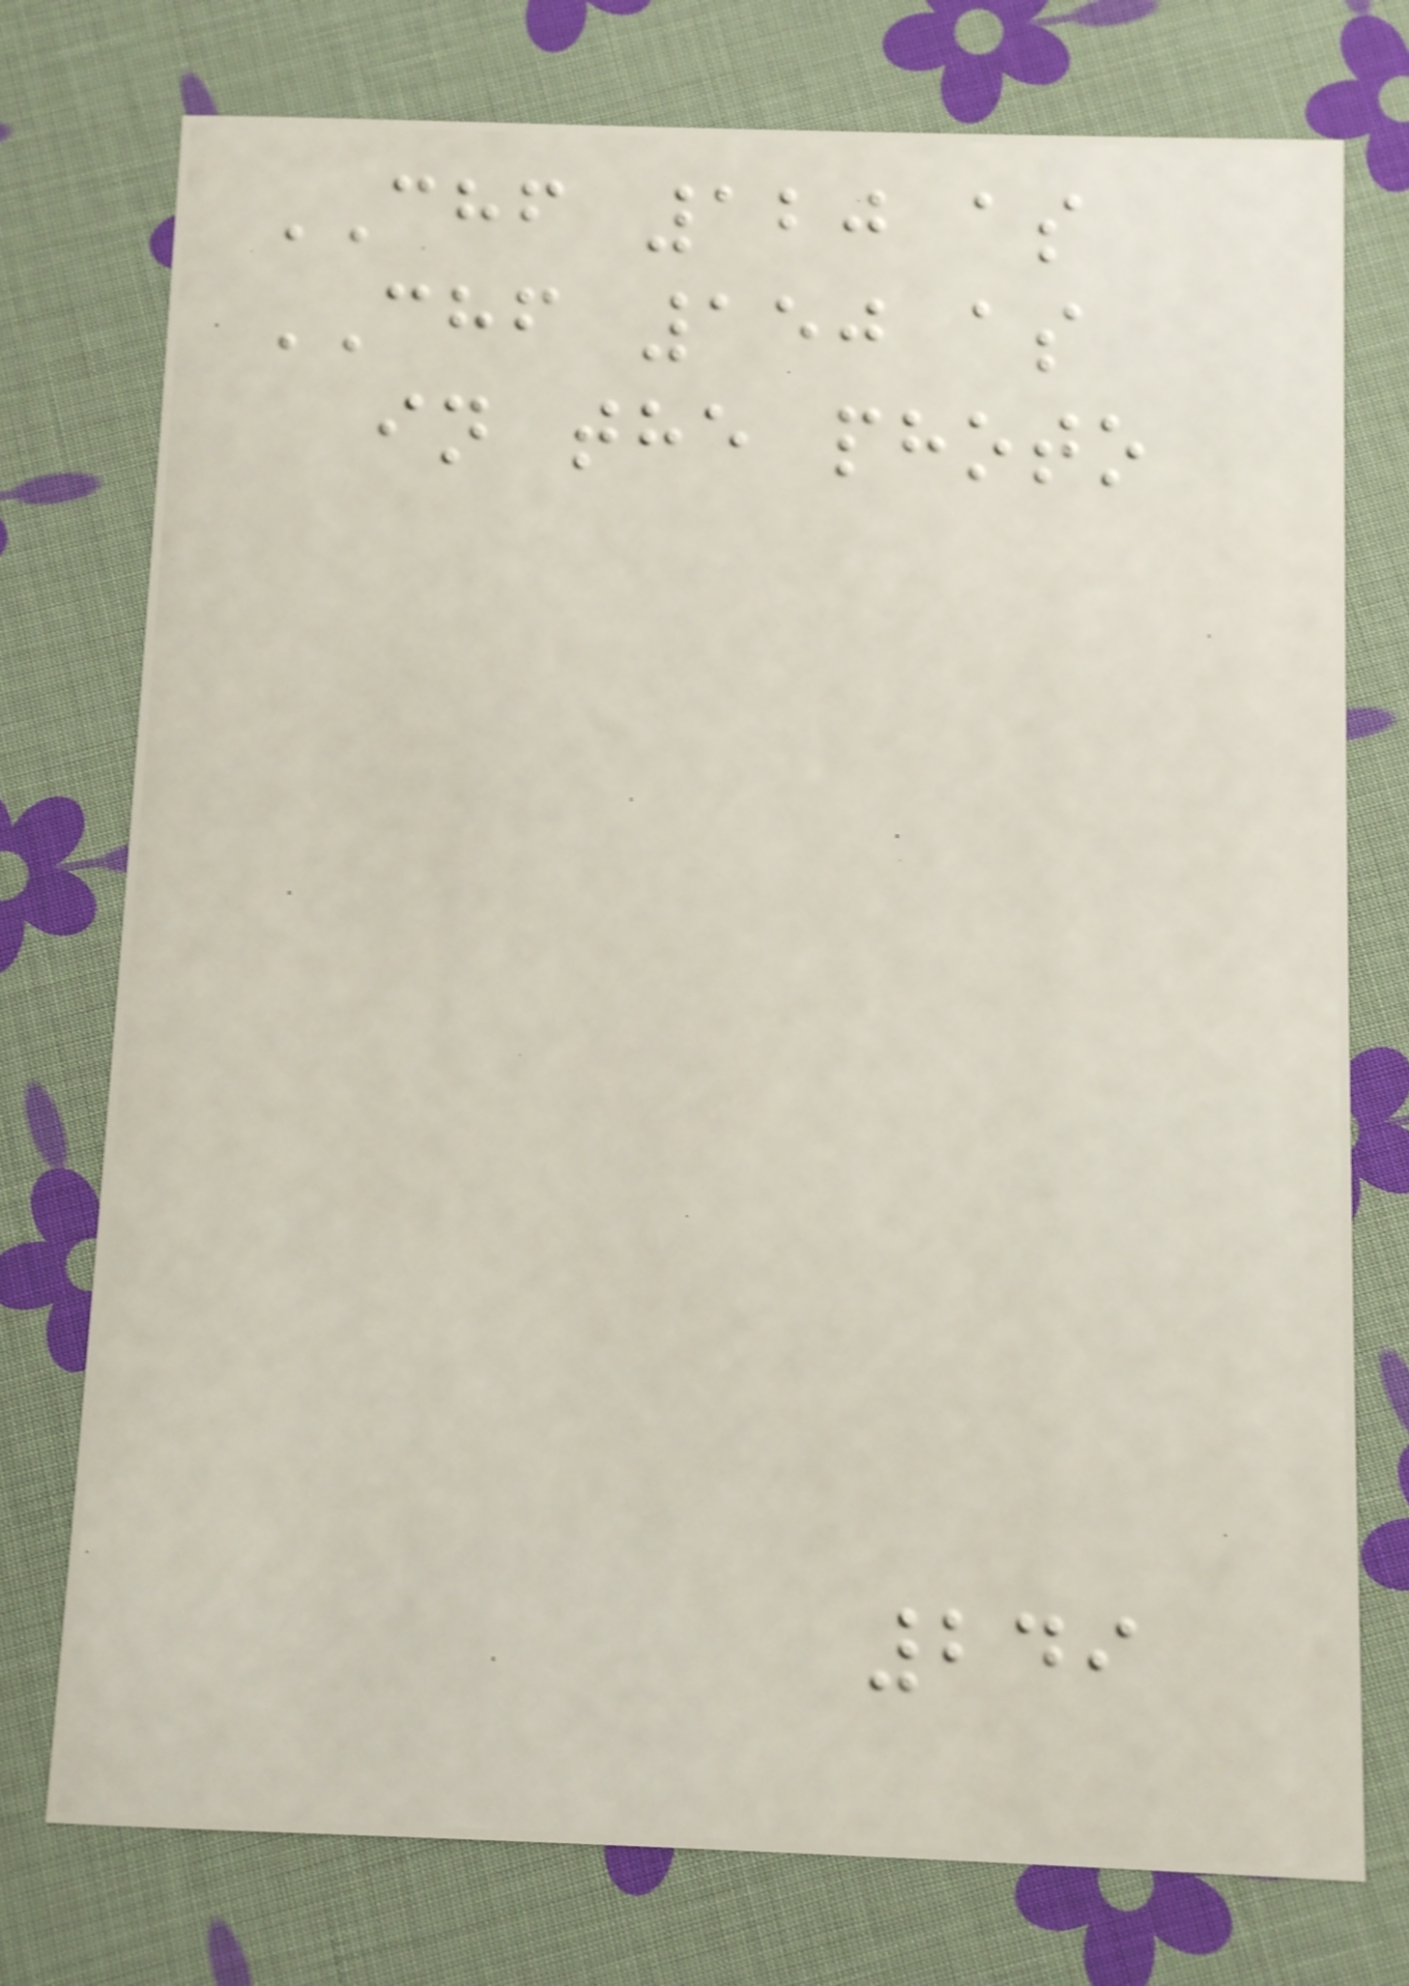CHF 120 as
CHF 150 as
in the photo
249
